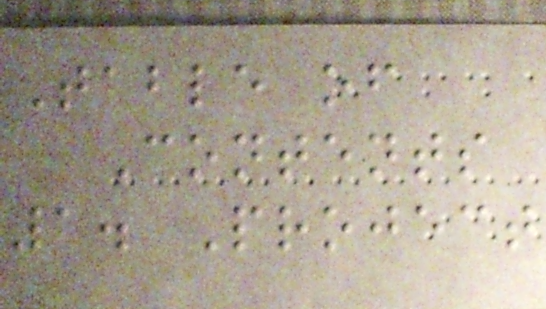Table of
Contents
1. Project
